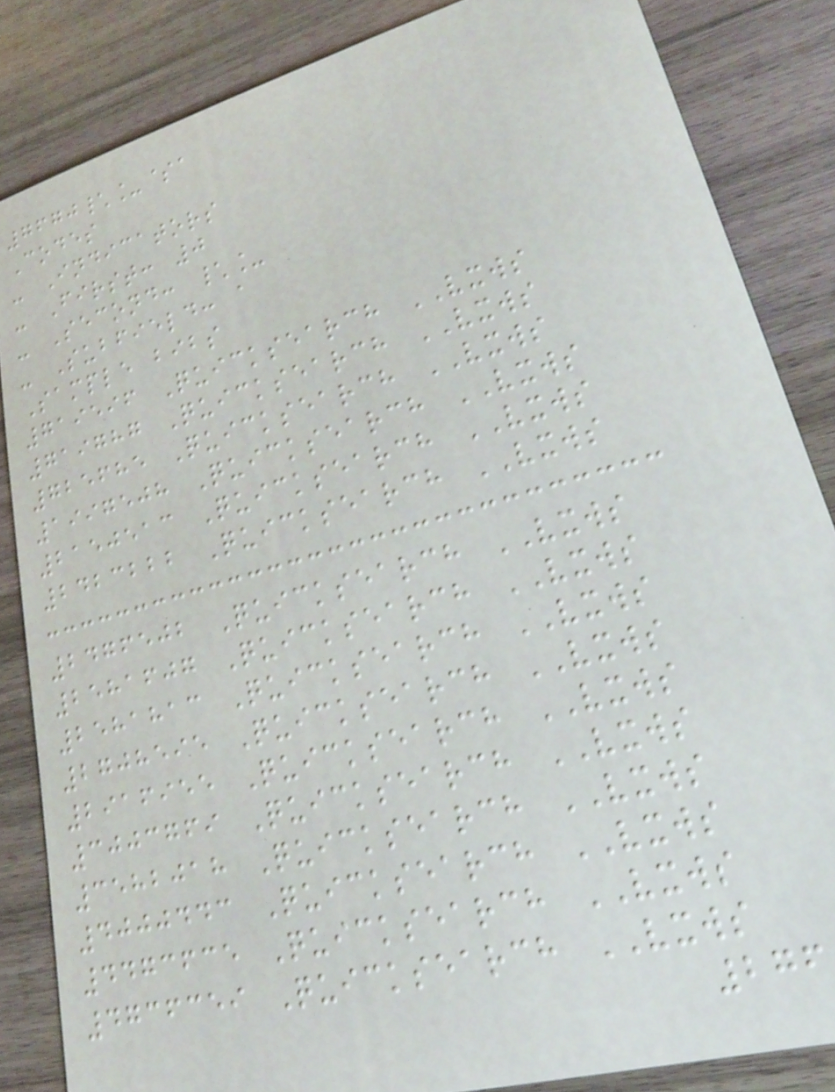7670\_$a
Codes
- Indicators
- First: 0
- Second: \_
- Subfield: a
Sample bibs
719596 Quicksearch VXWS
719787 Quicksearch VXWS
725685 Quicksearch VXWS
1997508 Quicksearch VXWS
2150513 Quicksearch VXWS
2423222 Quicksearch VXWS
2476502 Quicksearch VXWS
2581607 Quicksearch VXWS
2581813 Quicksearch VXWS
2708595 Quicksearch VXWS
2916955 Quicksearch VXWS
3003769 Quicksearch VXWS
3582018 Quicksearch VXWS
4000443 Quicksearch VXWS
4473635 Quicksearch VXWS
4736359 Quicksearch VXWS
276
